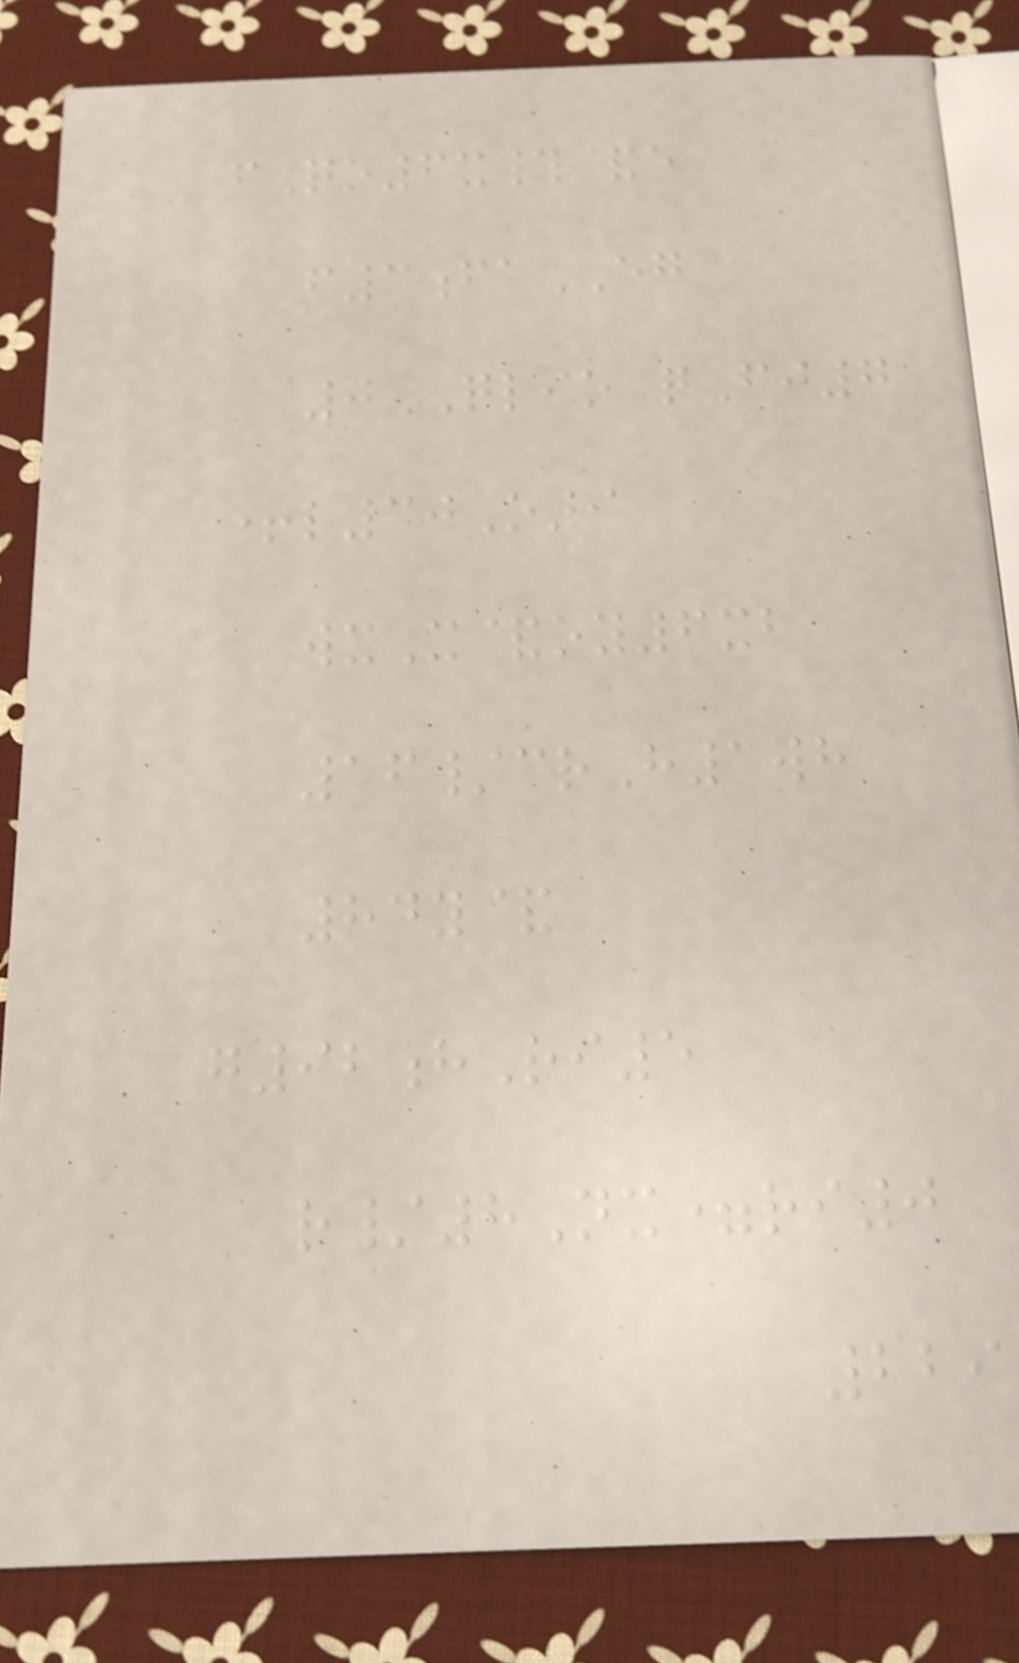fQo6x#&e
f3faEG
0QLIO qFj7
+l30O9
wxX&oy6xb
16/crH1wh
84y&
g92hRi5
r/8Nx=ri0
229
